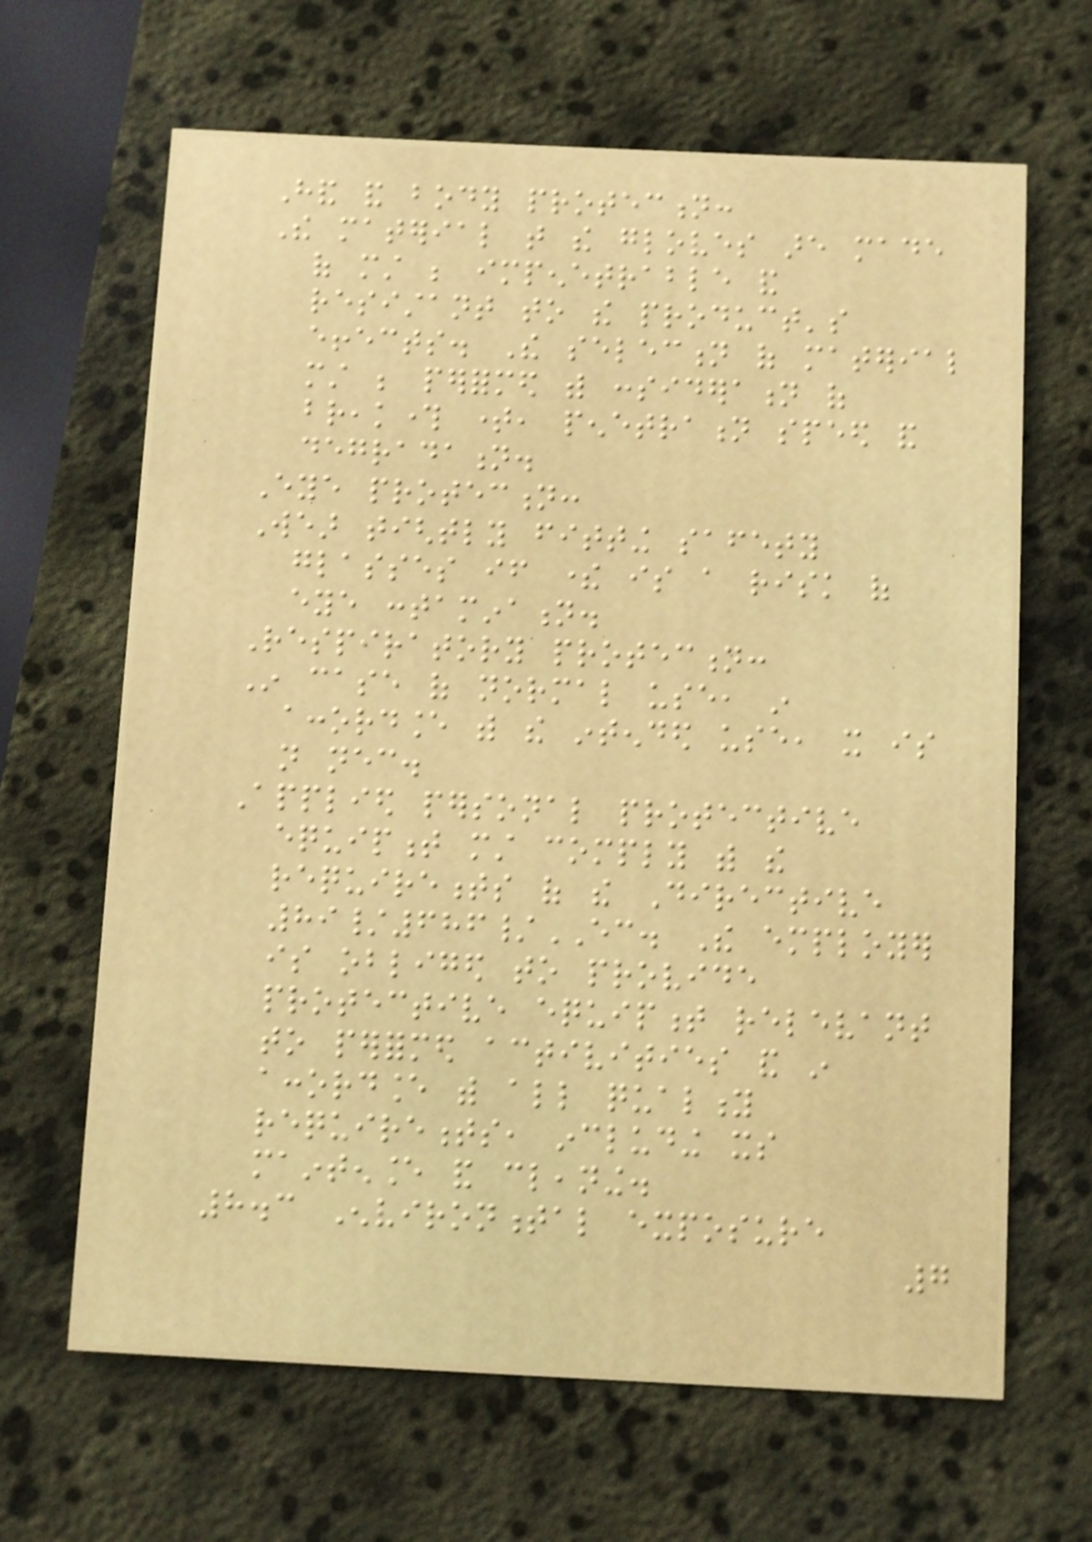Hand and body protection:
The material that the gloves are made
of must be impenetrable and
resistant to the product's
effects. The selection of material
must be performed with consideration of
breakthrough time, penetration speed and
degradation.
Eye protection:
Wear tightly fitting safety
glasses if there is a risk of
eye contamination.
Respiratory protection:
In case of normal use, in
accordance with the intended use, it is
not necessary.
Applied personal protective
equipment must comply with the
requirements of the Directive
89/686/EC. The employer
is obliged to provide
protective equipment relevant
to performed activities and in
accordance with all quality
requirements, including its
maintenance and cleaning.
8.3 Environmental exposure
7
